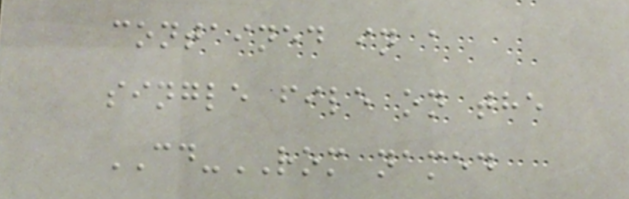contained in a
single file on the
CD-ROM named
